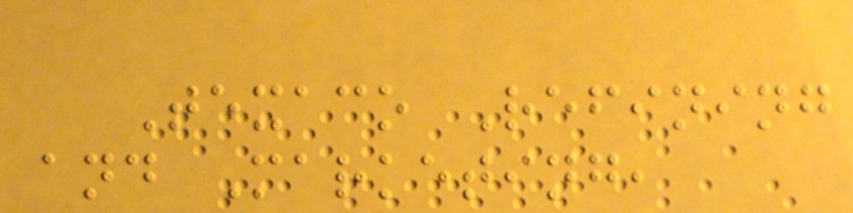Texaco Refining
and Marketing,
